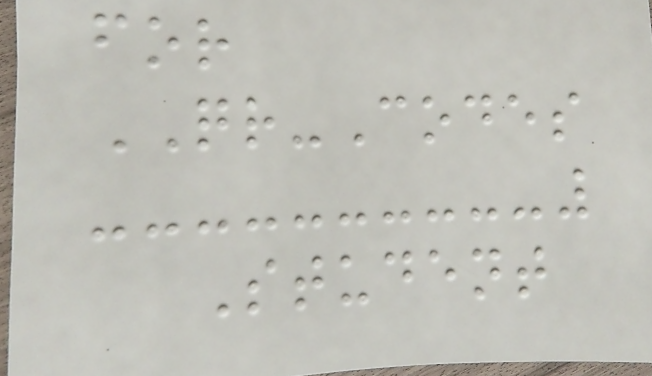for
QR-Codes
Student
